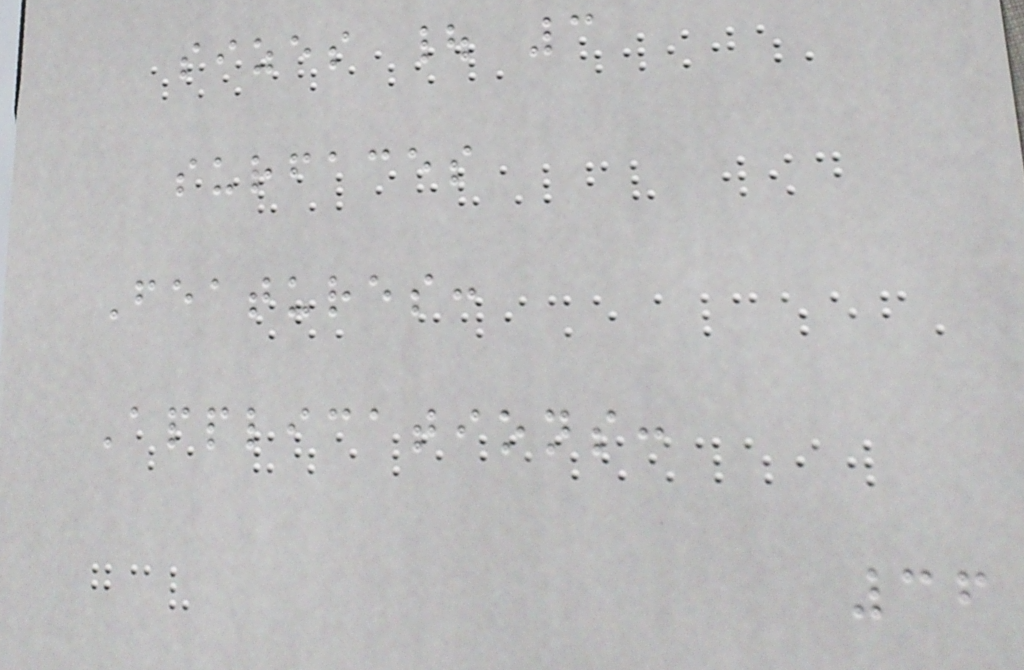sizes | 3
surfaces
Features:
Applications:
36
